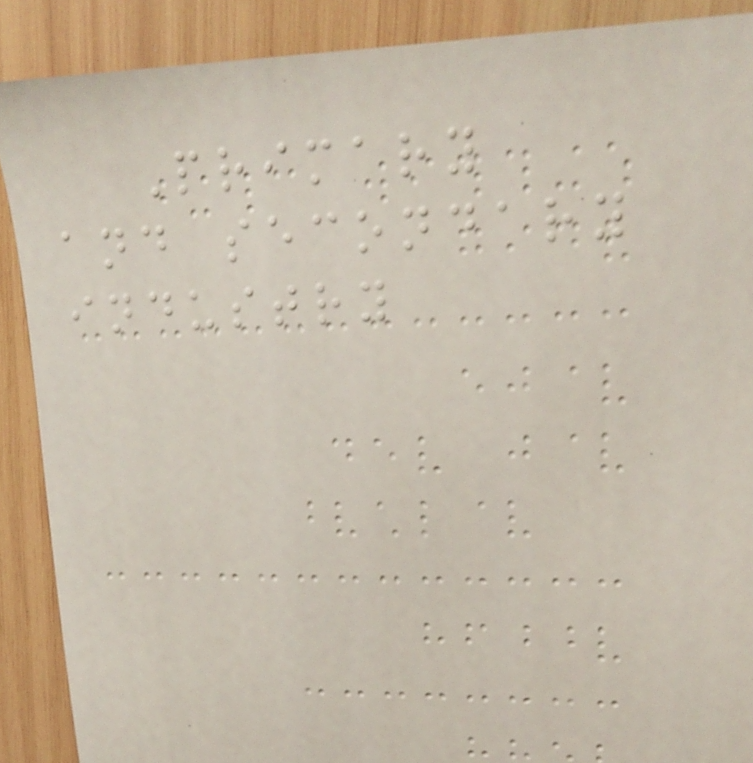Primary
and secondary
industry
